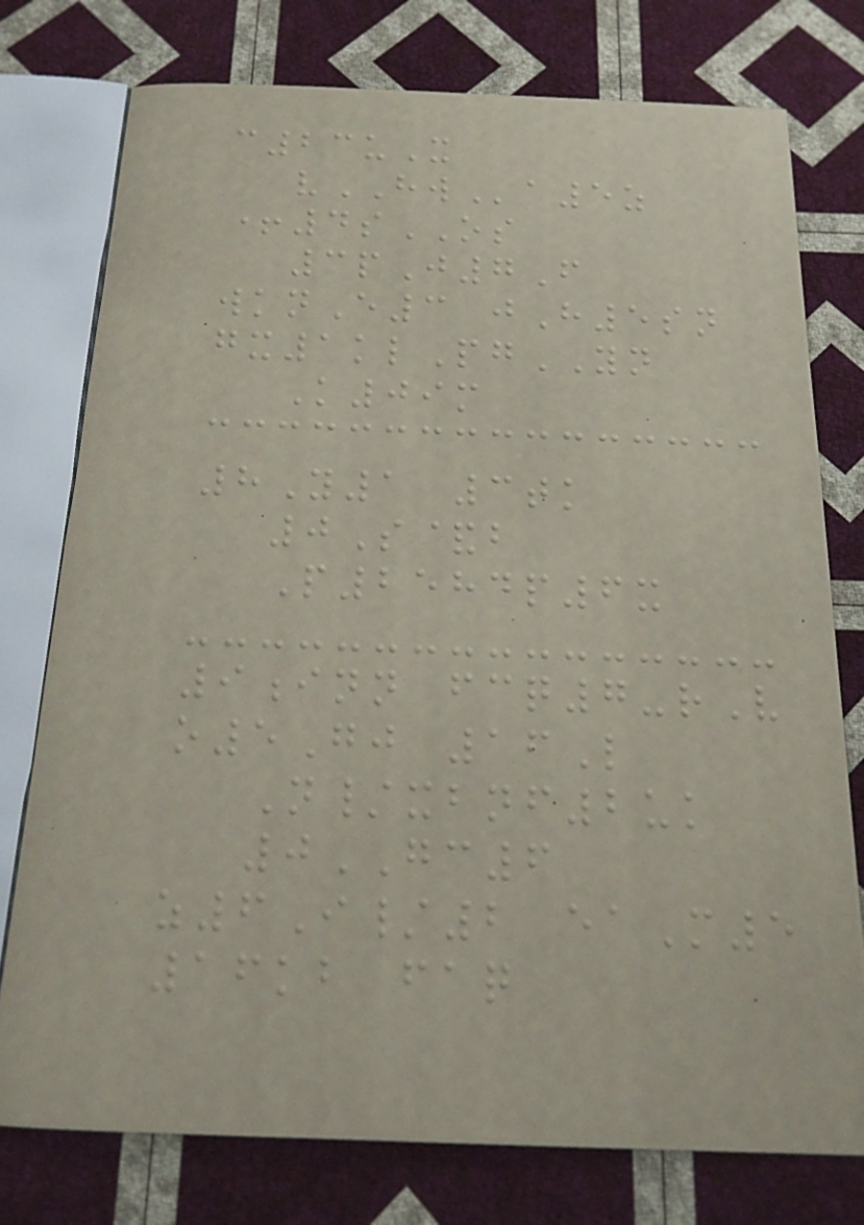c23uX
vHWa5z
+4sOS
3pJ7F
wknE3 jH5sn
gx1klPgYN
K09m
8Y1 3tk
0S&b
P2584p6x
9inn fcq7-rV
o5Gj 16L
N/xbnf2uk
0GC6
z6I/2 eaM5
16kb faq
